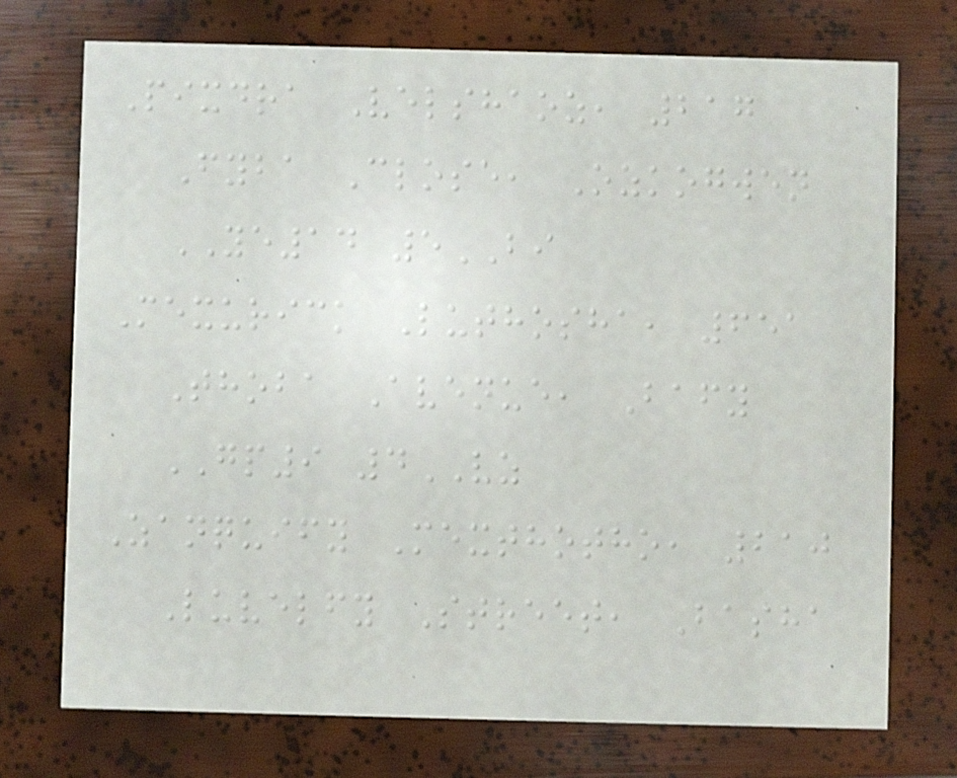Pixdra Velshaoz, 217
Fyba Close, Ozkogwen
YE14 5BI
Mexurick Luthosha, 651
Thoba Avenue, Bafy
GP9 4VZ
Zanquify Mexthotho, 210
Luvelfy Street, Basha
